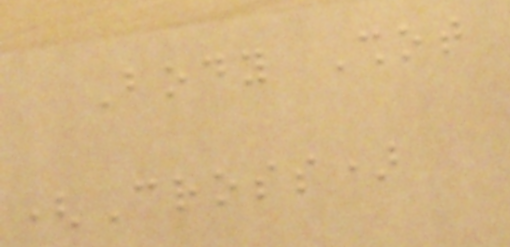Body Shot
(Cross)
